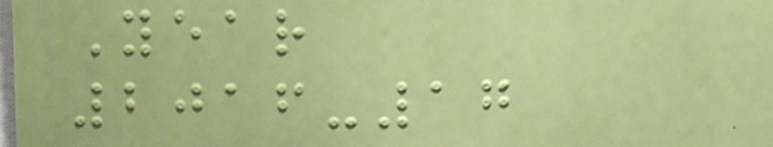Year
2016-17
